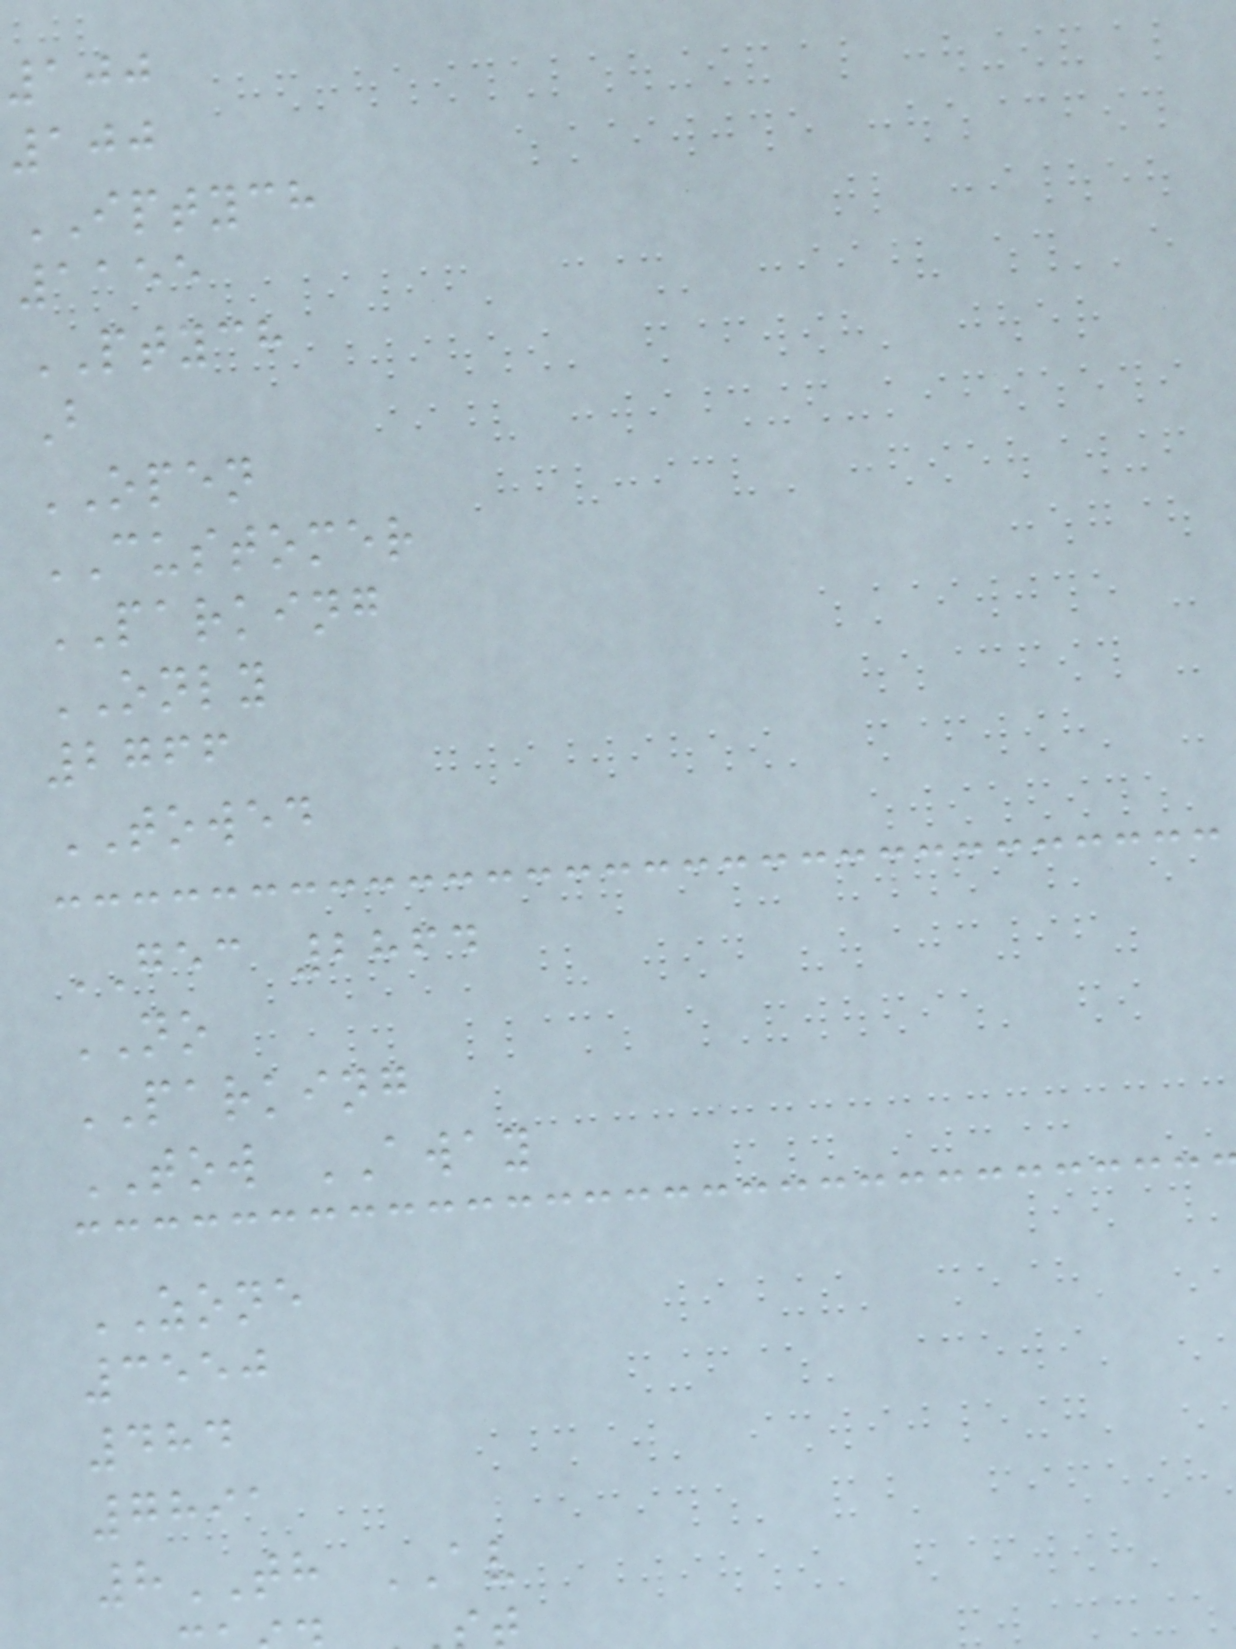100
100
IPTYCH
1155
PTYCH
B
OPEN
CUSTOMER
PARKING
ONLY
2766
TOWED
GEC 2864
NO
PARKING
TOW AWAY
ZONE
3550
484
7891
8TH AV
